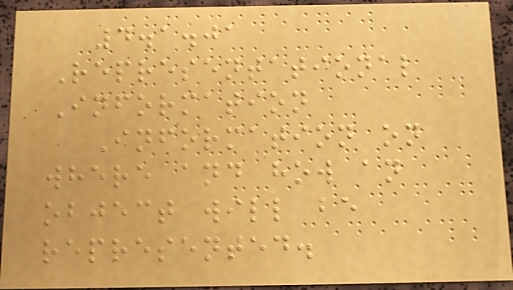4.1.01
Representational
Information
Information on
where and how an
object will be
represented.
